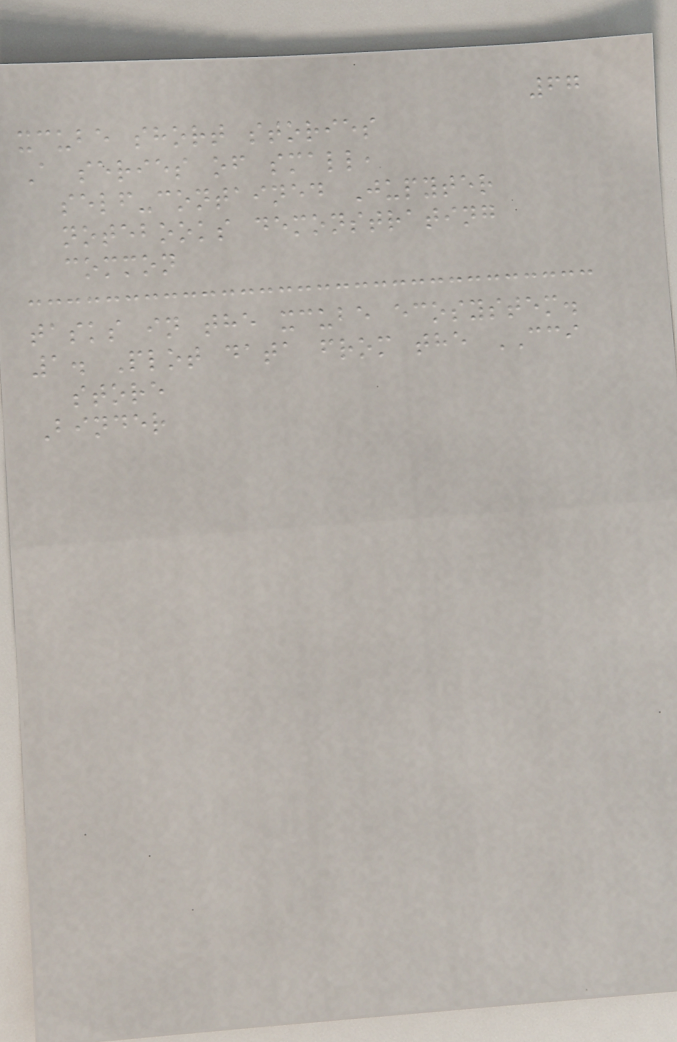67
xcube short stories
A series of small,
self-contained Jupyter
notebooks demonstrating
common
tasks in the xcube ecosystem.
1. Plot data from the CCI
store
Binder
